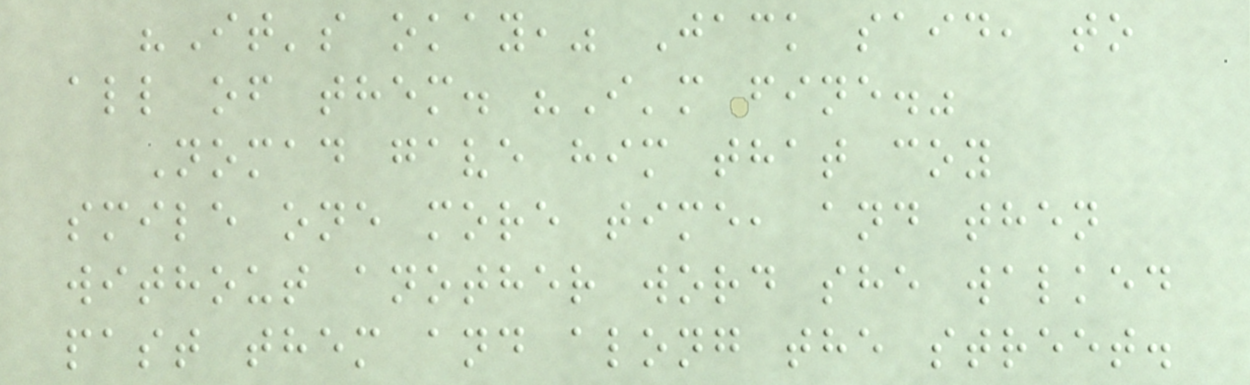"It's okay," Jack said, to
all of them. "I'm fine."
Nomad gave him that coy
smile one more time, and then
without another word she walked
past them and along the street.
